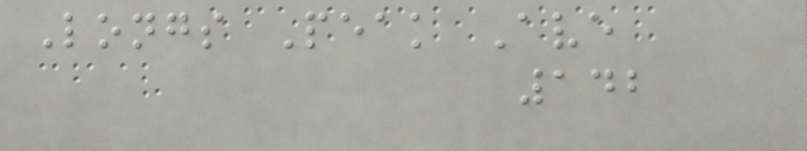Longs Peak Ave
142
